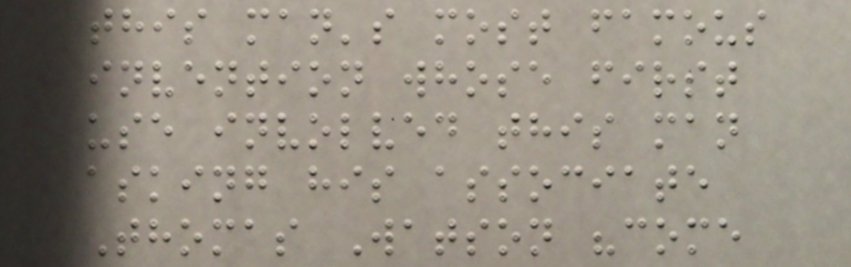this man's most famous
invention whose first
use involved this man
asking his associate
Thomas Watson "come
